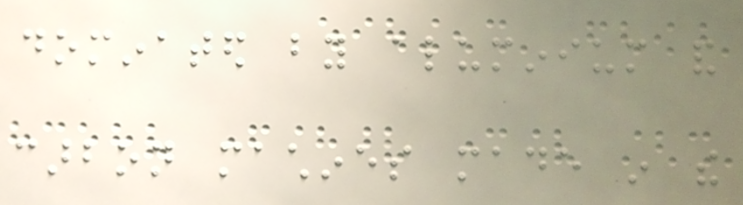dominated by aluminium and
carbon machines made in the
